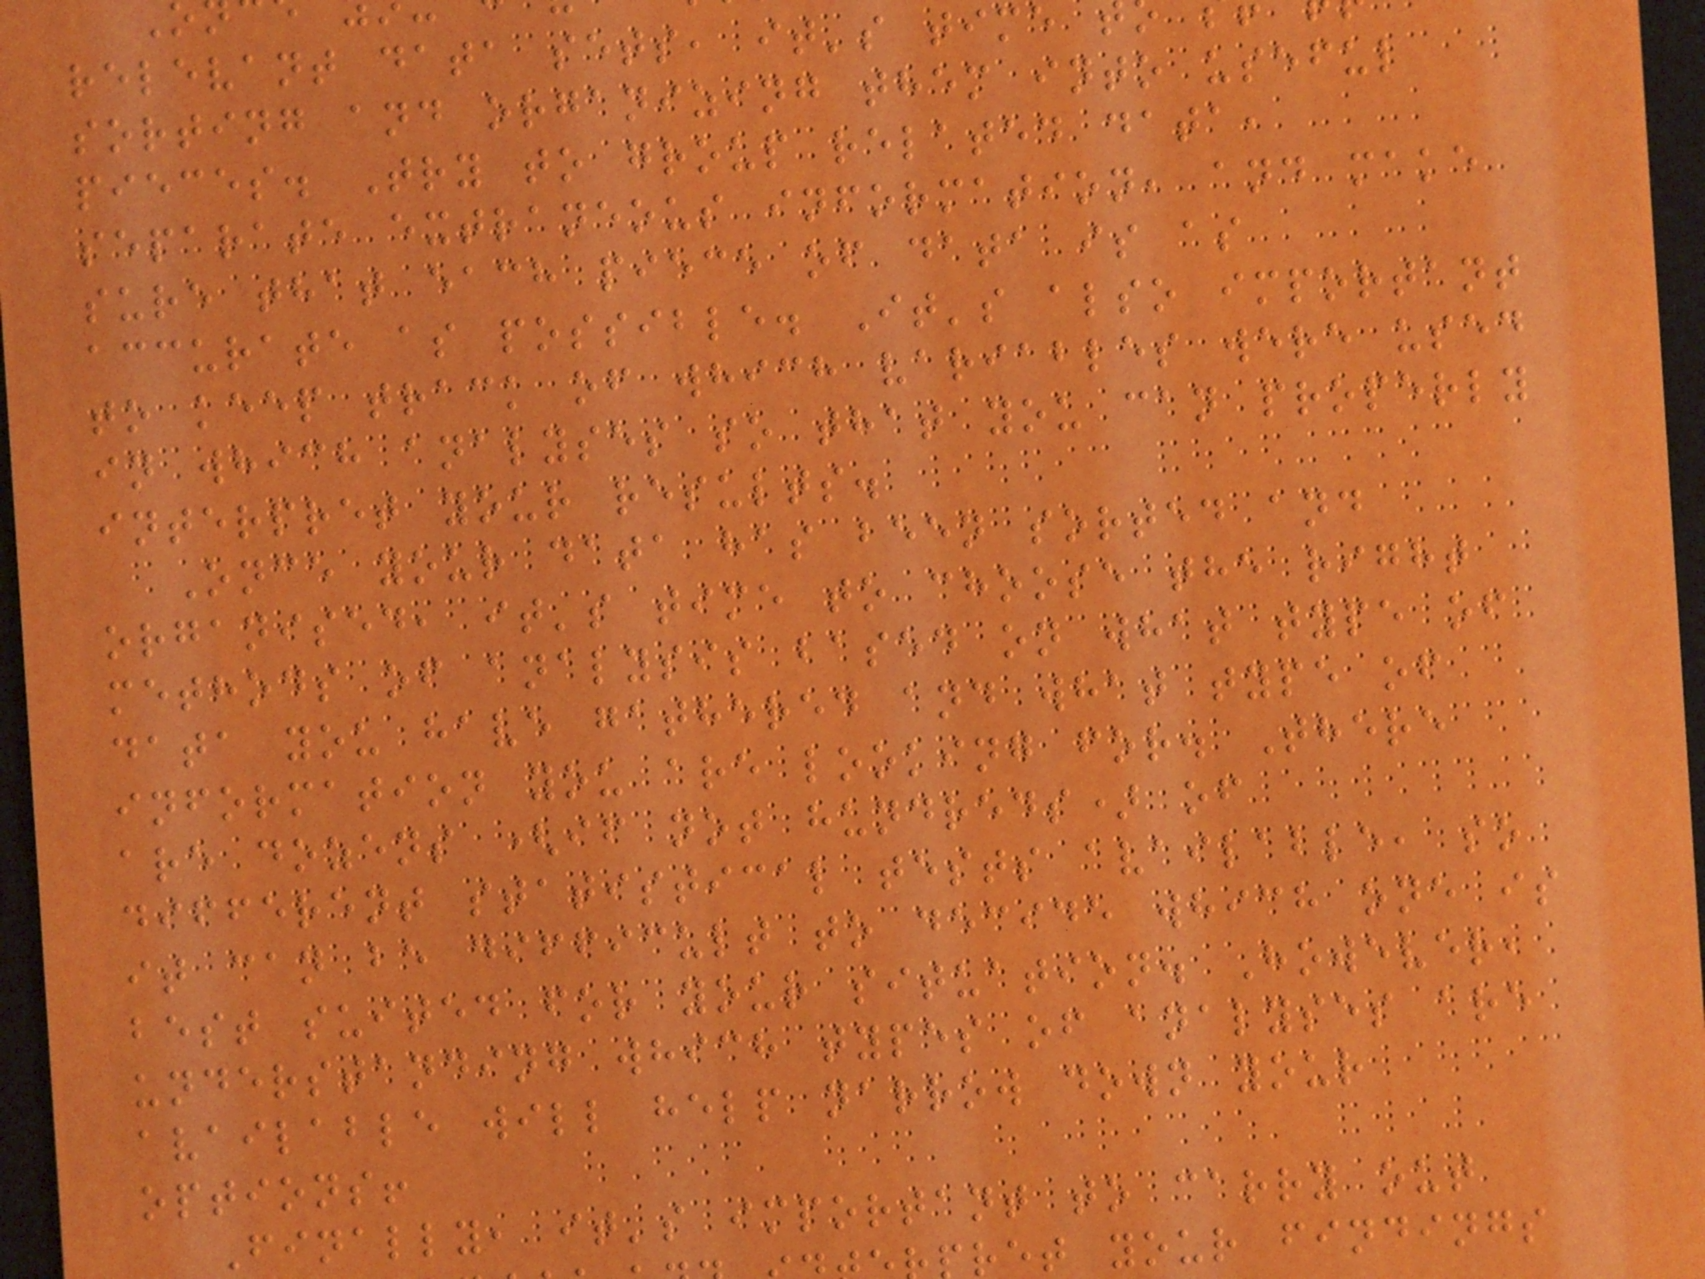relevant data sets, it's time
sorting and organizing them into useful
pieces. Try to group related data,
separate extraneous information, and make
sure that each piece of data is as
accurate as possible. It's also important
to keep track of which variables were used
in which analyses so that you can properly
interpret your results.
Once your data has been sorted and
organised, it's time to choose the right
methods of analysis based on what type of
data you have gathered and what type of
information you are looking for. There
are dozens (if not hundreds) of
different statistical tests available, so
it can be difficult to decide which one is
best suited for your situation. However,
understanding which types of analyses are
available will help narrow down your
options!
Finally, it's important to carry out
ret your findings
